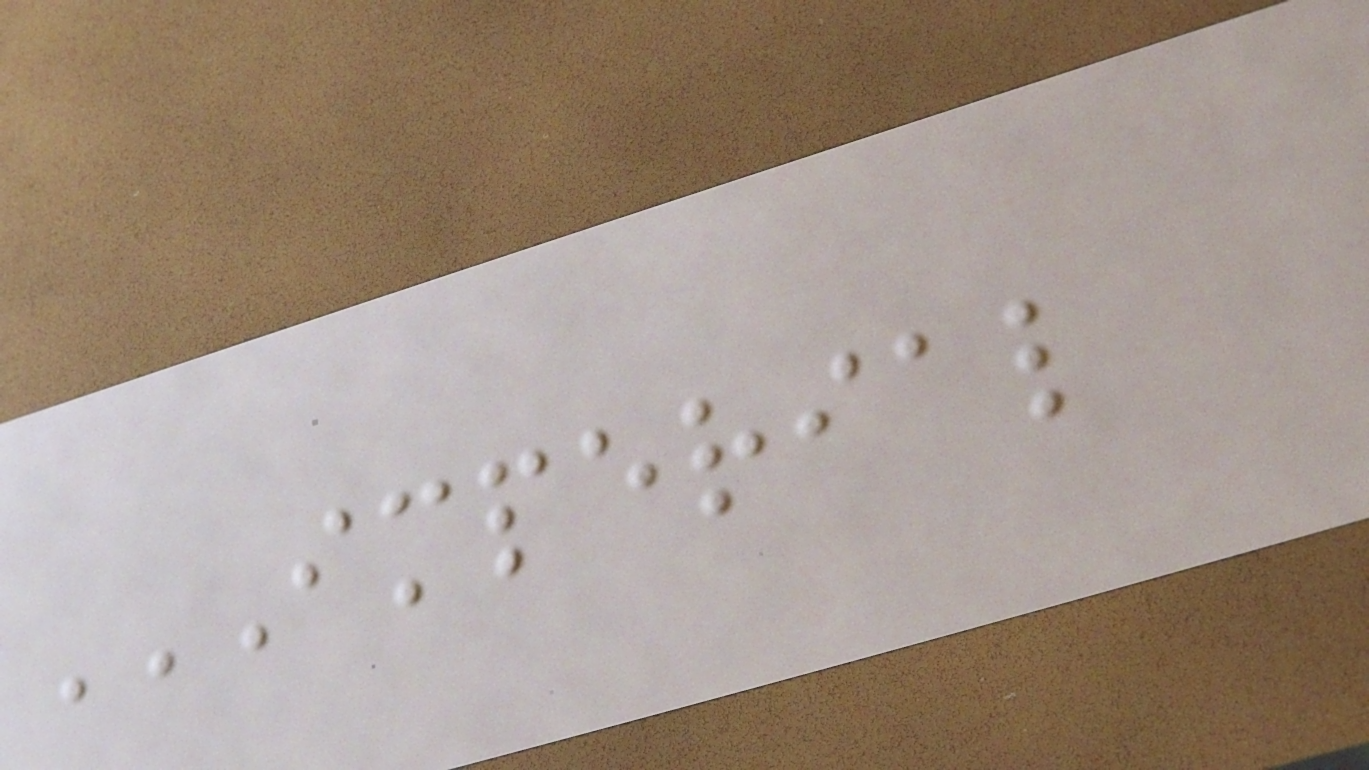IMPERIAL
